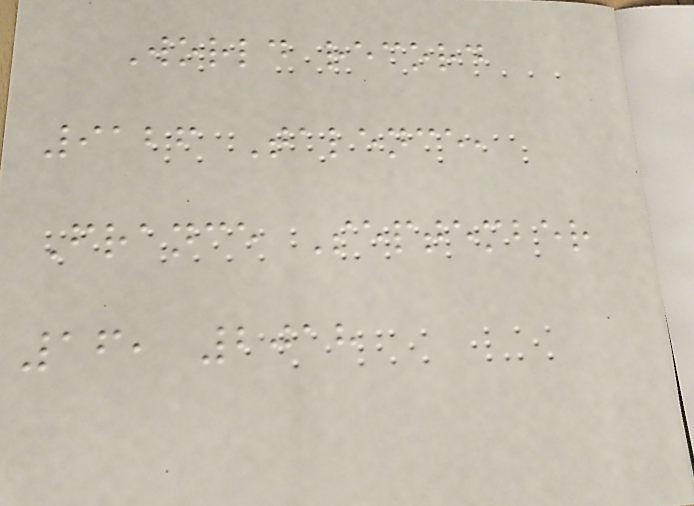World record
9126 Talence,
France September
16, 2018
